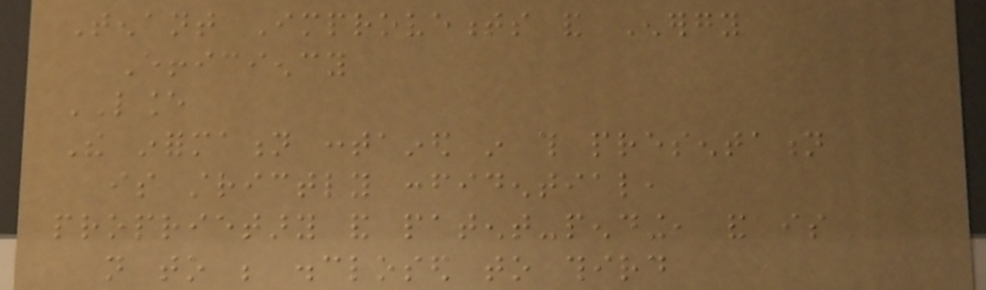Tenant Improvements and Energy
Efficiency
LANCE
The information contained in this presentation
is strictly confidential,
proprietary and patent-pending, and is
not to be disclosed to third
